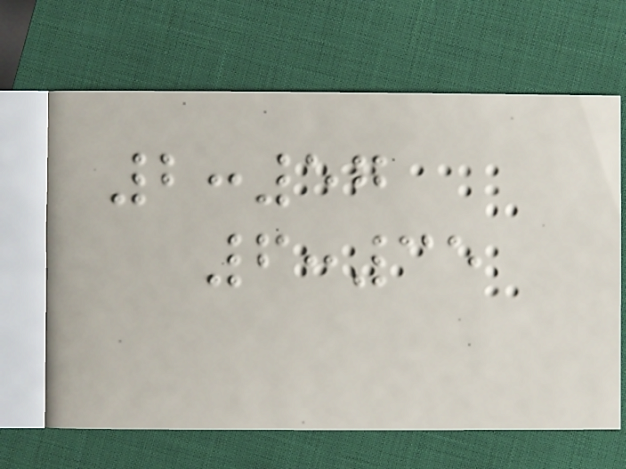2:57
6:35
